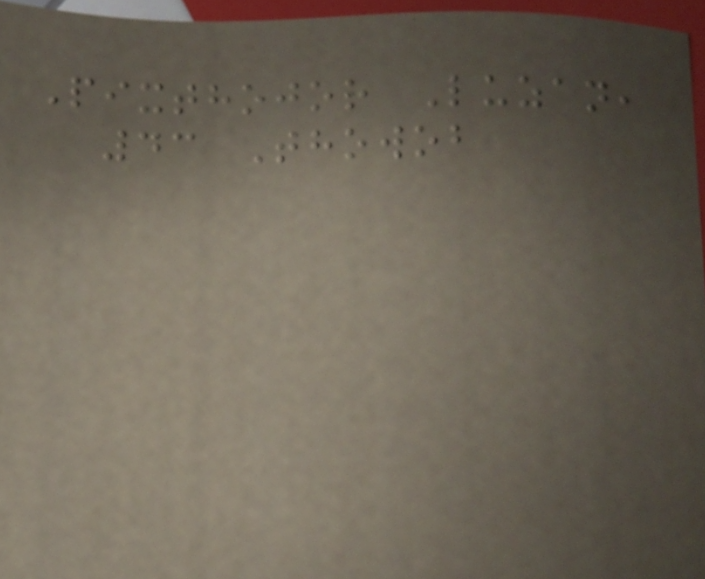Pixthojor Luzan,
43 Thowob
